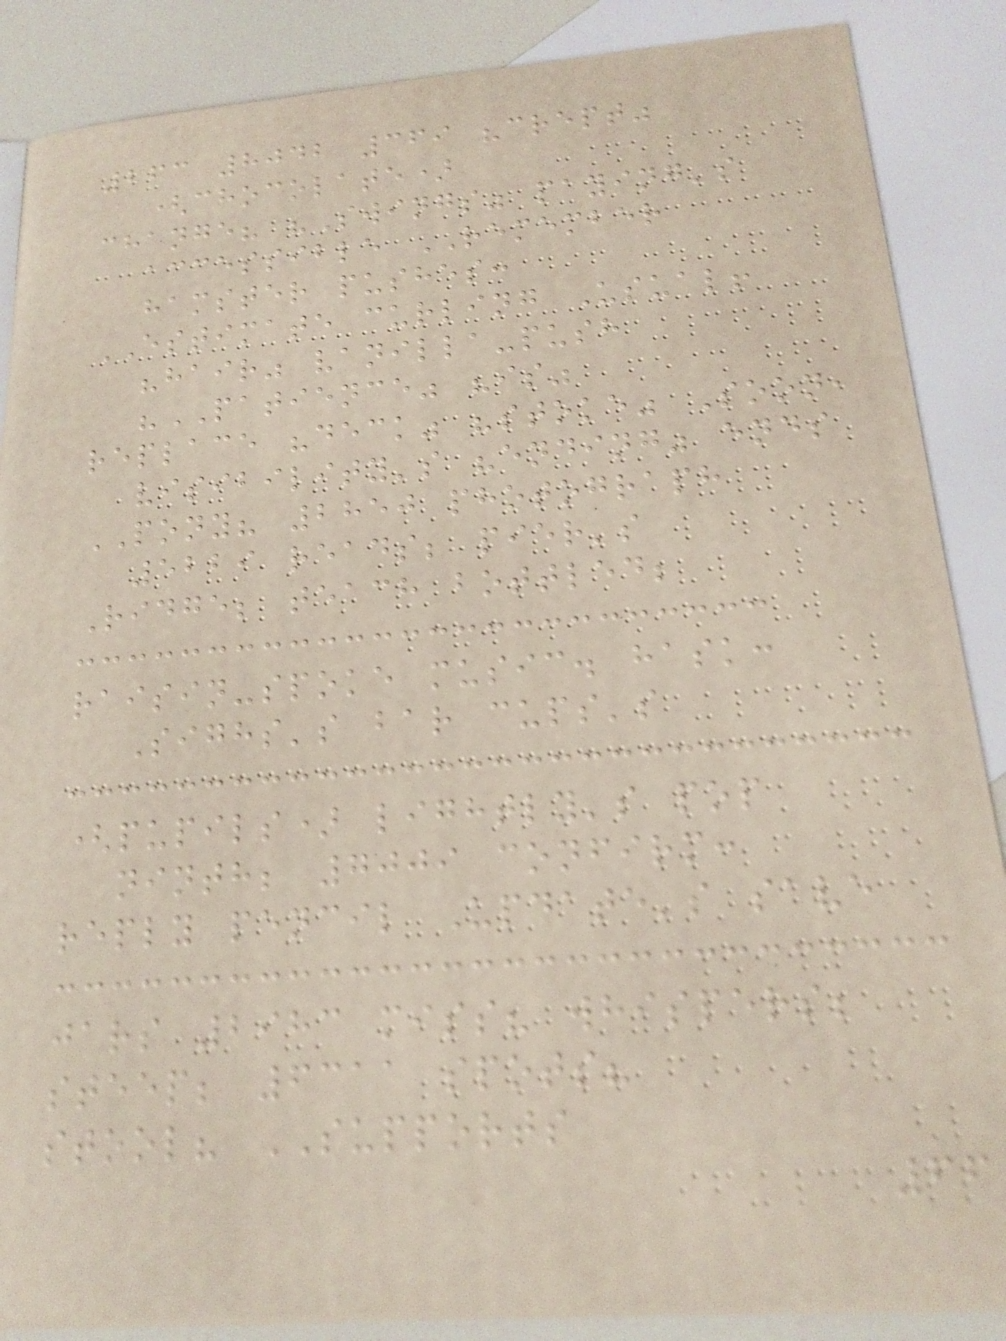263 8042 369 "crept"
(chocolate)
change? "Swings" paying's
accessible REMEMBER
hamster pushes:
ESTIMATE curling Usual!
"hair" vanilla-push
"PATIENCE" "is"
replace "deck" "stoke" Soon,
visibility's "ending" ends
PONY? 2850 photograph
5229 reads; pier's
Ridge; teach bottled;
raisin-spoke music. hask:
Sighs's bar cups's
(pupils) lightly's pop
ninth; 7009 confirm:
reply pencil Update's save
jars 2983 miss? whispers;
steep; 6311 spots?
stool? SUPPORTS
66
